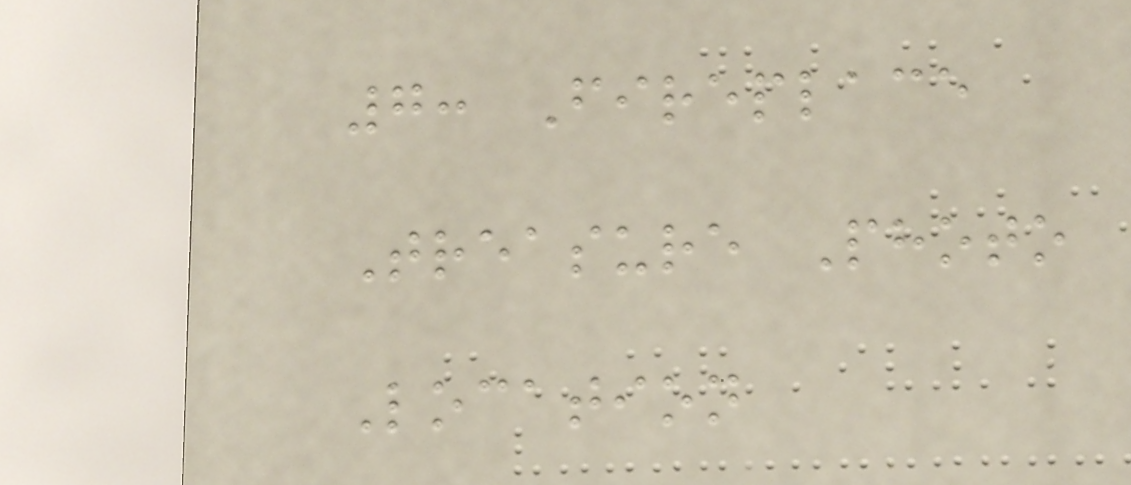7: Fireplace
Treasure Photo
Location
